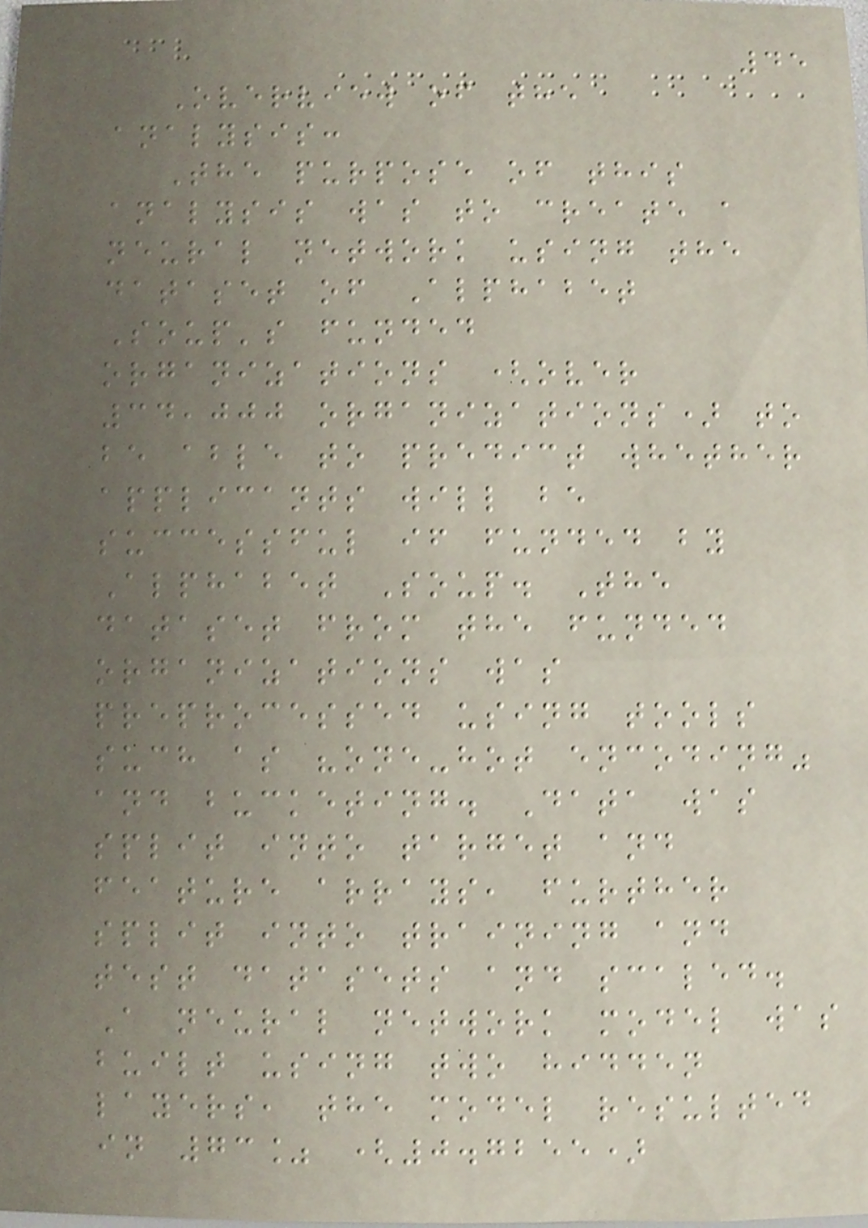45
Overview of the
analysis:
The purpose of this
analysis was to create a
neural network using the
dataset of Alphabet
Soup's funded
organizations (over
34,000 organizations) to
be able to predict whether
applicants will be
successful if funded by
Alphabet Soup. The
dataset from the funded
organizations was
preprocessed using tools
such as "one-hot encoding"
and bucketing. Data was
split into target and
feature arrays, further
split into training and
test datasets and scaled.
A neural network model was
built using two hidden
layers, the model resulted
in 73% (0.7255)
